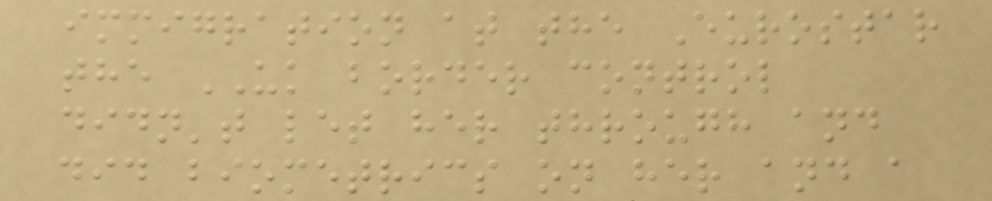immigration at the Eurostar
the UK border control
didn't let her through and
did biometrics on her and a
